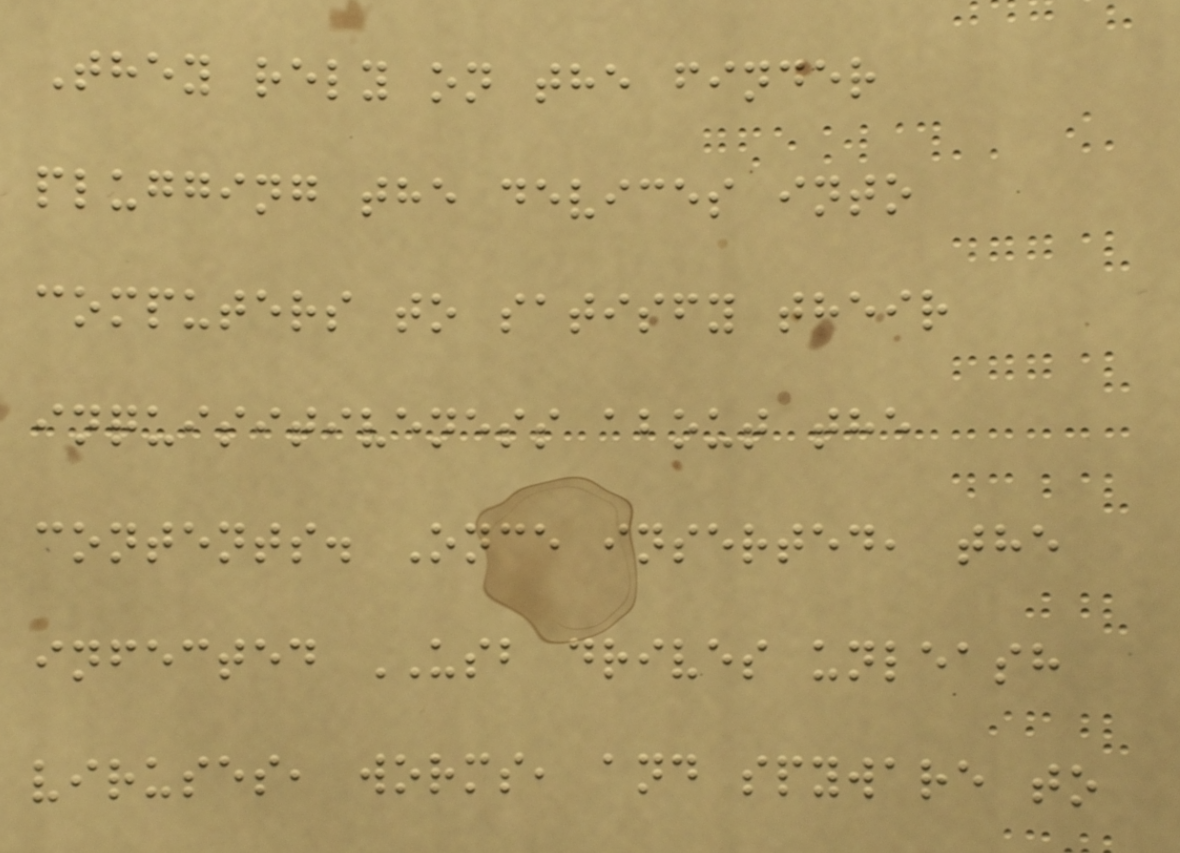They rely on the finder
plugging the devices into
computers to satisfy their
inquisitiveness about the
contents. Once inserted, the
infected USB drives unleash
viruses, worms, and spyware to
